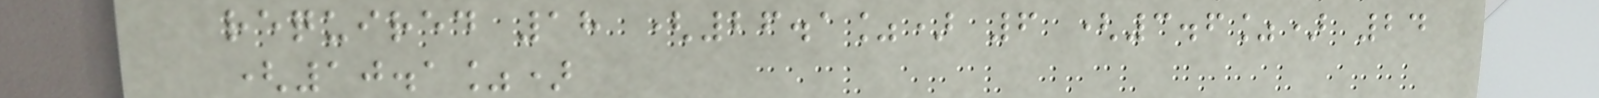required 18 (26.1%) 6 (3.6%) 24
(10.1%)
